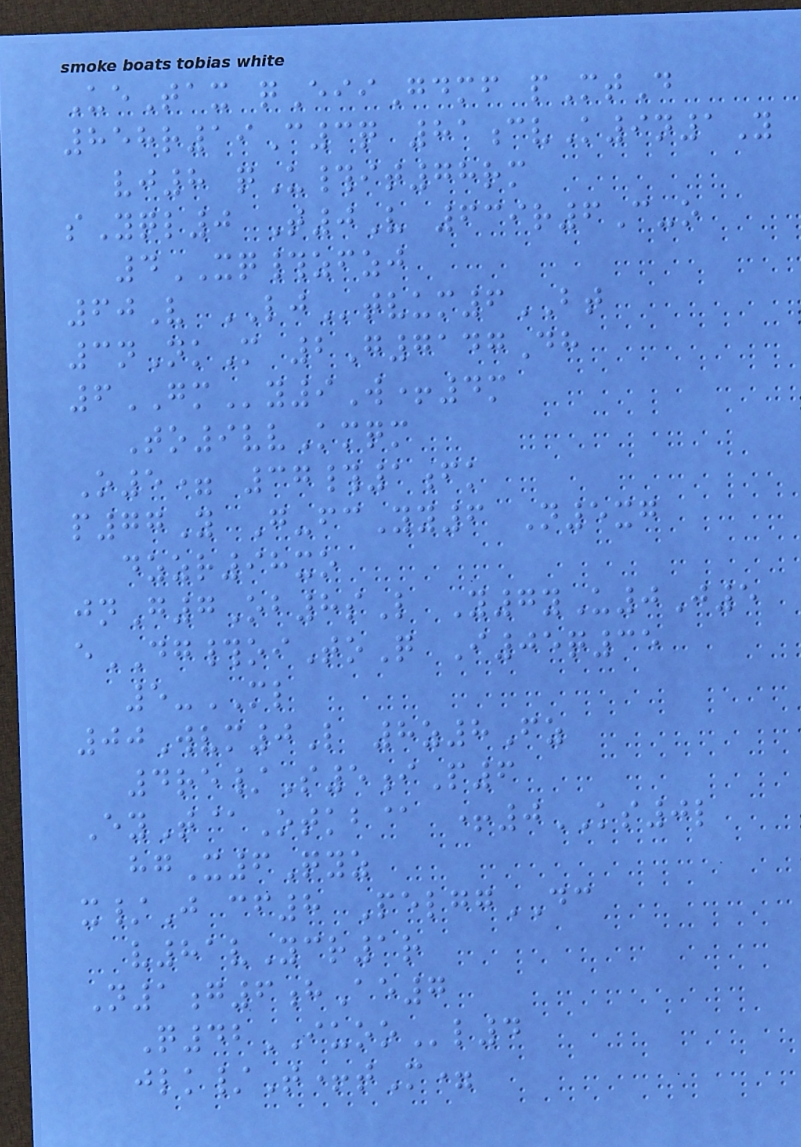UeTax qEiiGdmf pMtD
858r19C3q 81cvK9n1Y
vj8 qU#it78rm
sYql0 T0V 639r6C-o
4XQ#zfzj
60V LJtvum6BT
3nNkM 2G7147Dh
6GMy9W+4m
To9vvKmqm
O5= 37#1fk
p77Y G-fcYy6 N5xg
dzzr98xo
jnG7Ob8sL Y7yU0J5
eDG#oiToQ I05q35
5-ML
00Wvm0L 8z8Fz
4re/S5iP6
EyT@Otkb@ +0KS0l
hgX6Qyz
x/J cf8 PelggDC
v81vYcr1r
N1g6hAe7
Q42IUOOl4
jlk/T+tM=
